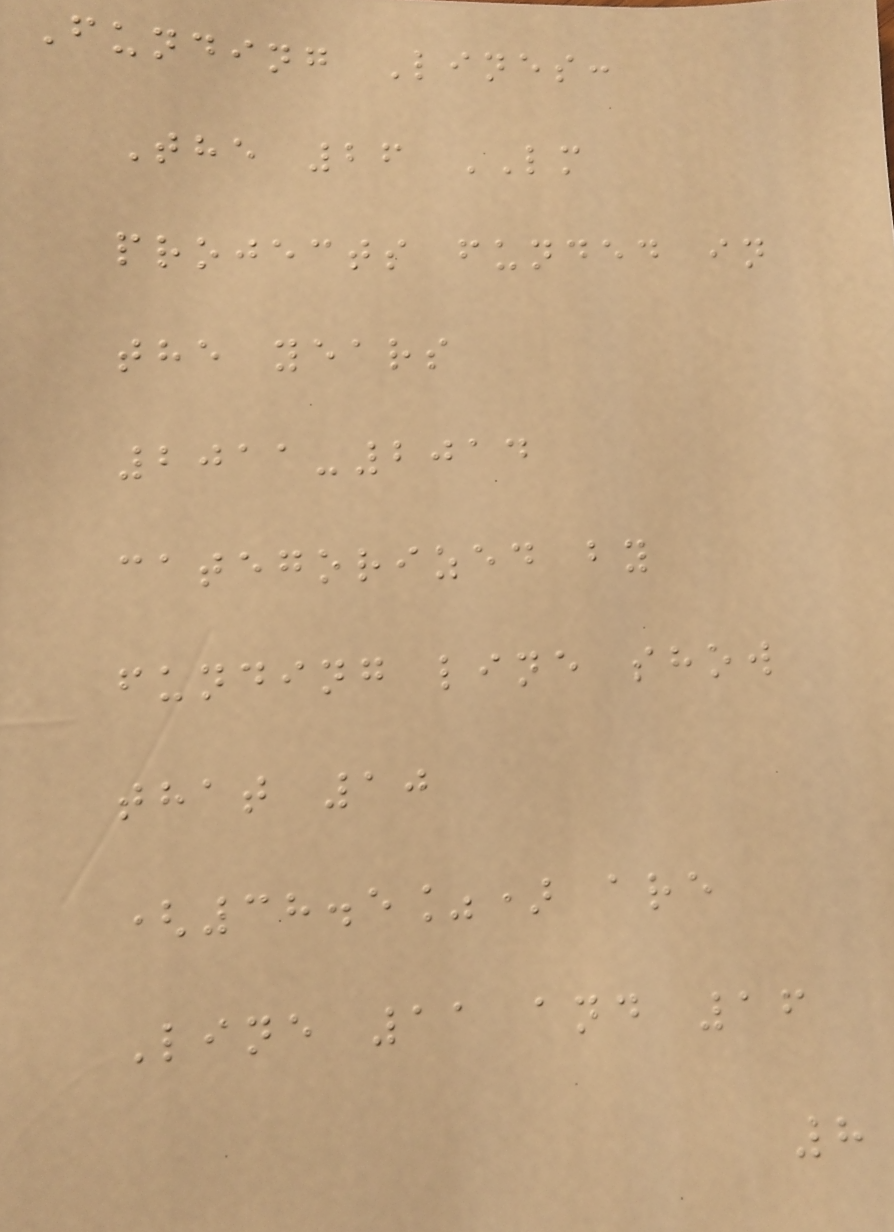Funding Lines:
The 26 LM
projects funded in
the years
2011-2014
categorized by
funding line show
that 10
(38.5%) are
Line 11 and 16
8
